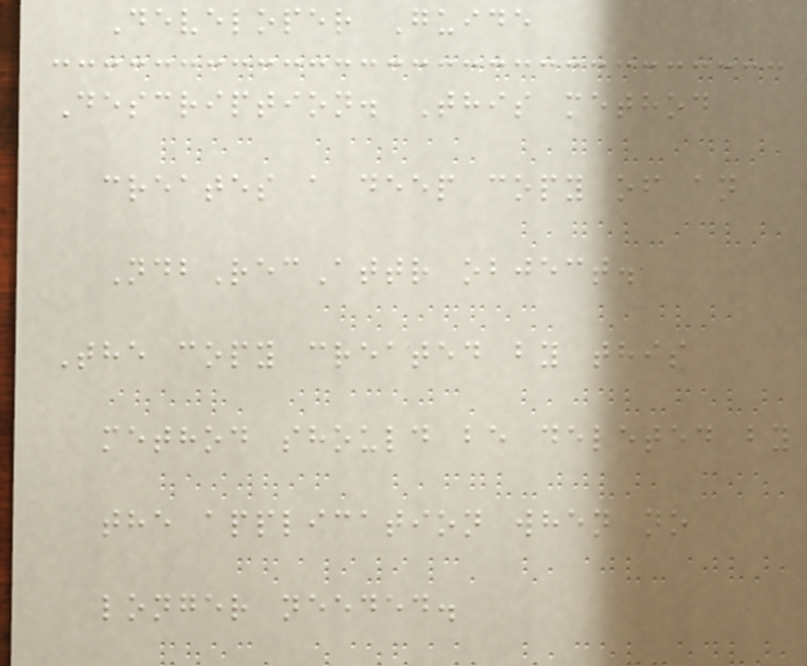Developer Guide
Description. This method
creates a deep copy of an
NdbRecAttr object.
The copy created by this
method should be deleted by
the application when no
longer needed.
